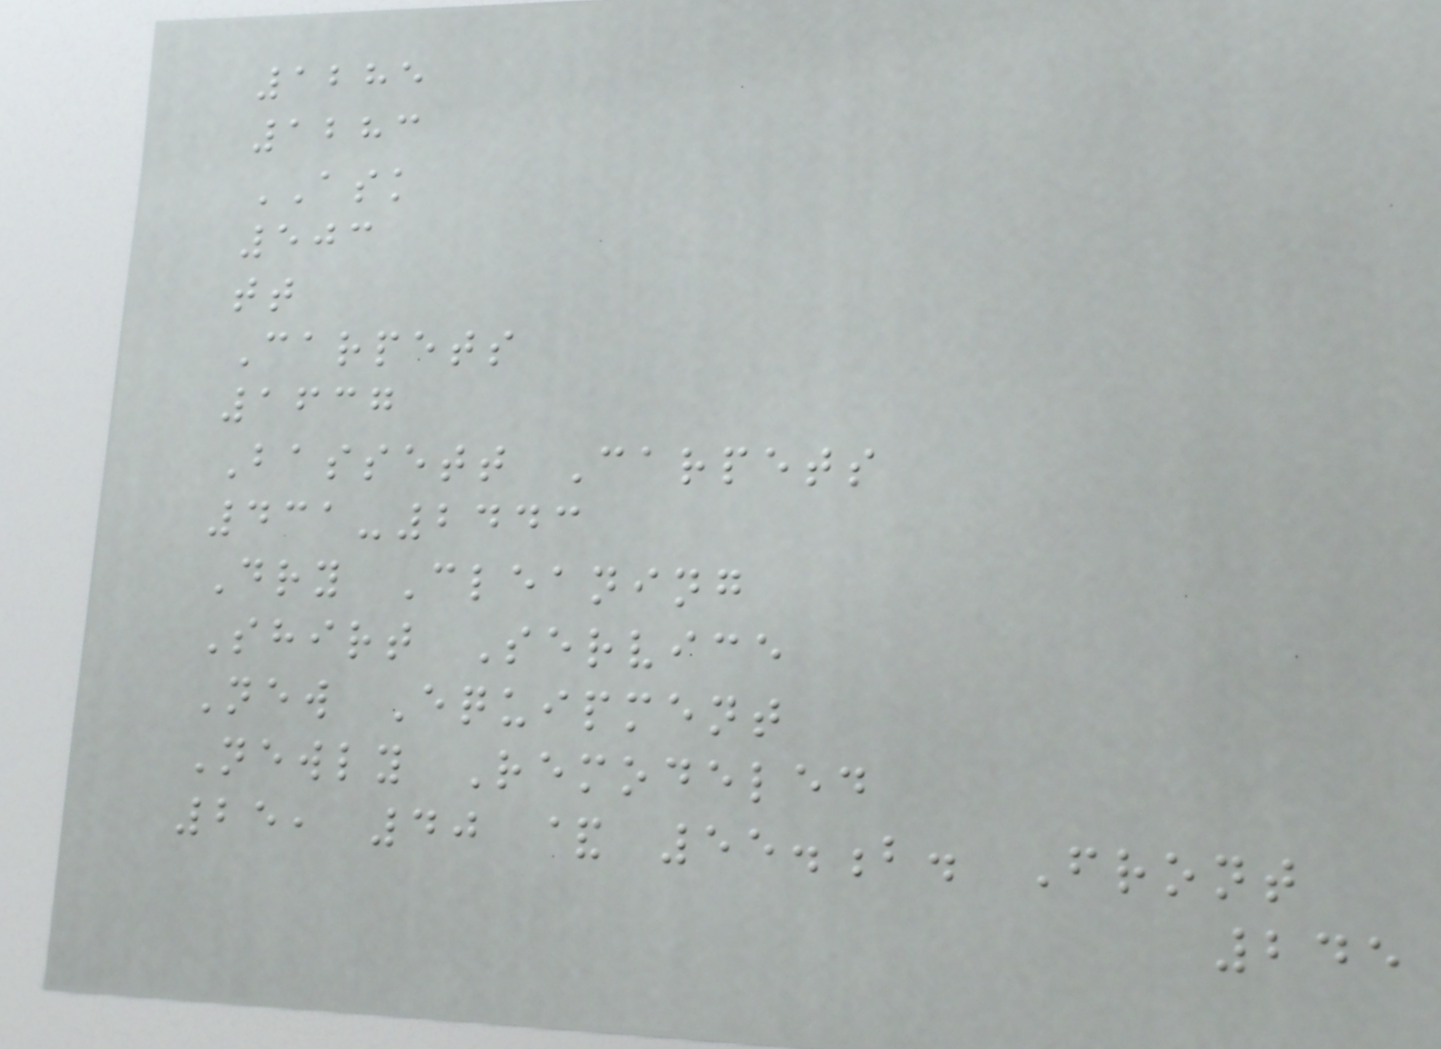1285
1283
ASK
503
tt
Carpets
1637
Bassett Carpets
431-2443
Dry Cleaning
Shirt Service
New Equipment
Newly Remodeled
25, 40 & 55.b. Front
245
